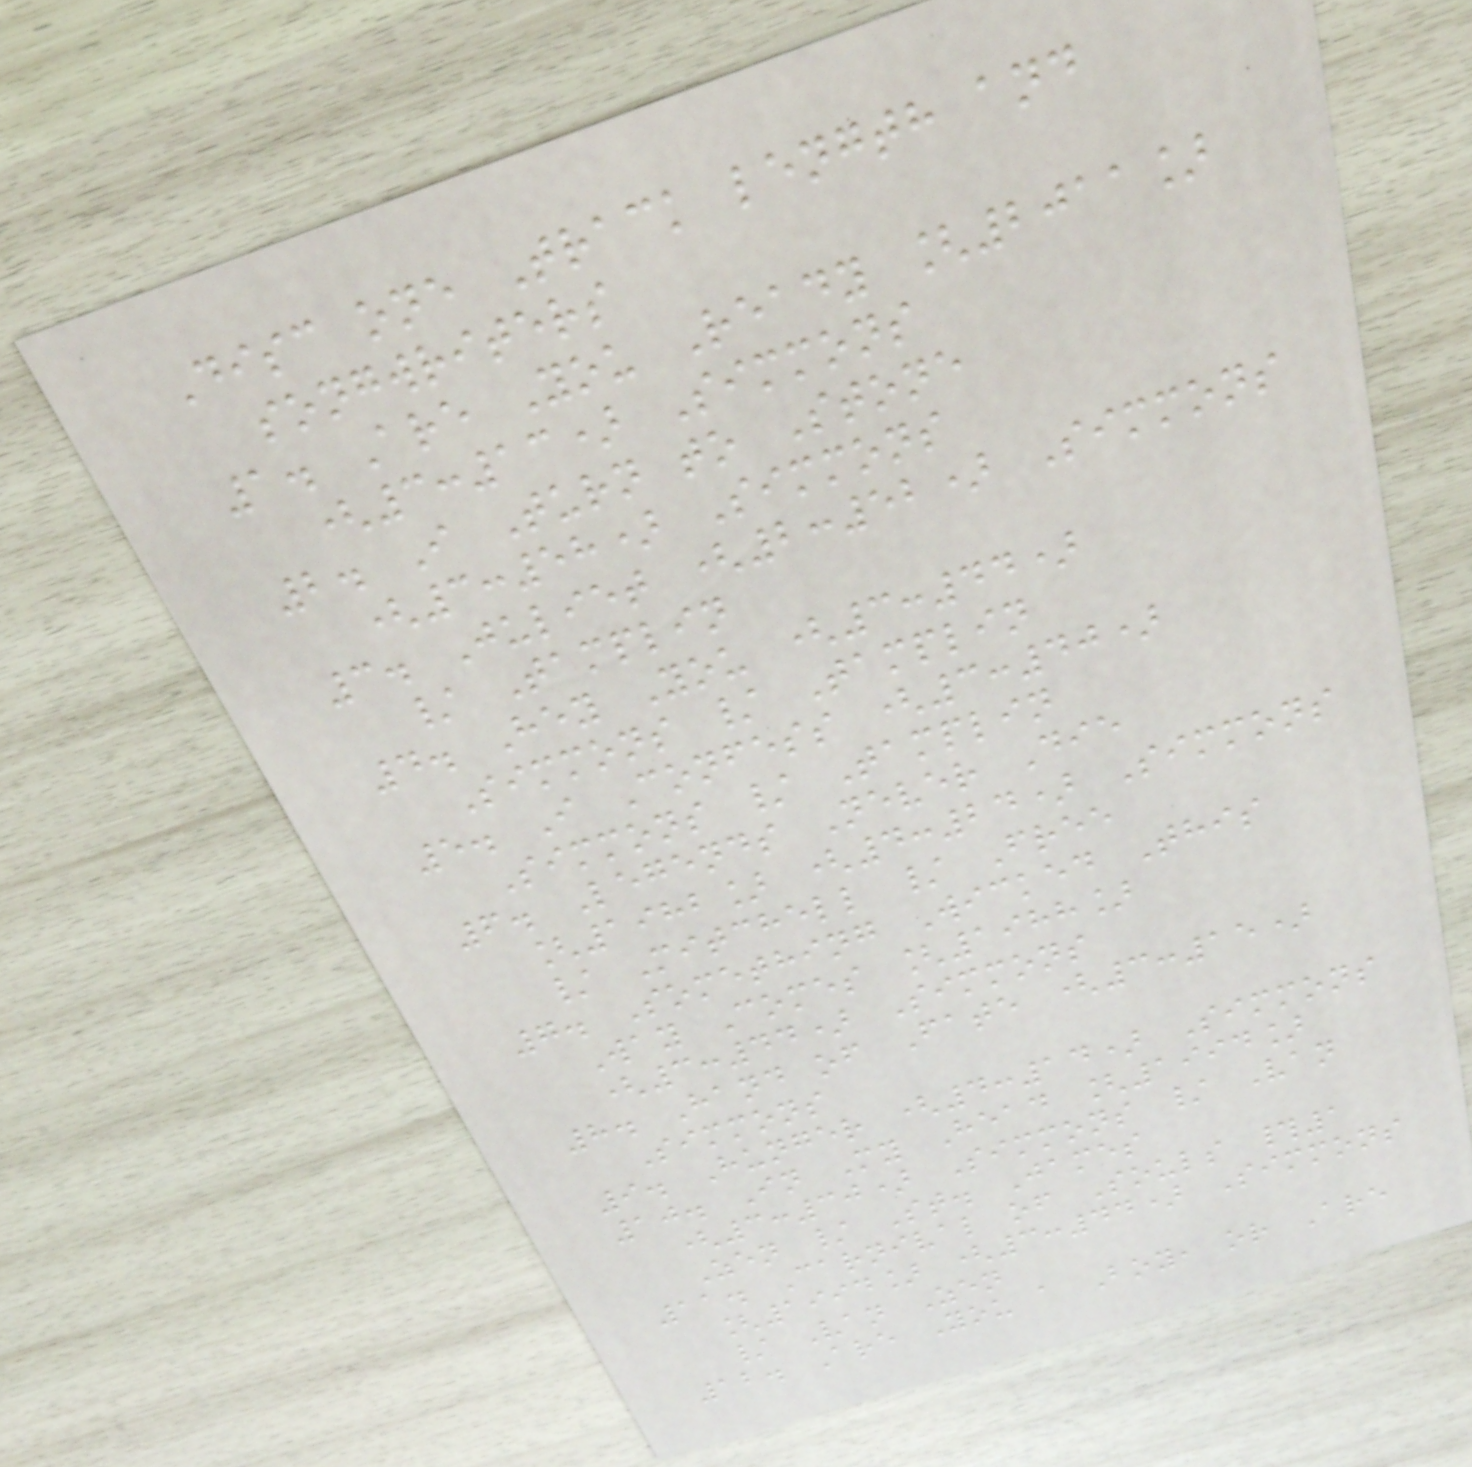Disc one Track length and
songwriters
1. Are You Ready [2011]
(3:13) Simmons
2. I Turn to Stone
(3:58) Simmons
3. Juliet (2:52) Simmons
/ Tamplin
4. Hey You (3:44)
Simmons / Tamplin
5. I Confess (3:40)
Simmons / Tamplin
6. Legends Never Die
[1982] (4:24) Simmons
/ Mitchell / Free
7. Something Wicked This
Way Comes [1988]
(3:44) Simmons
8. Hand of Fate (3:15)
Simmons
9. Hunger (4:14) Simmons
10. In My Head [1994]
(3:30) Simmons / Van
Zen / St. James
11. Carnival of Souls #1
[1994] (3:44) Simmons
/ Van Zen
12. Are You a Boy, or Are
